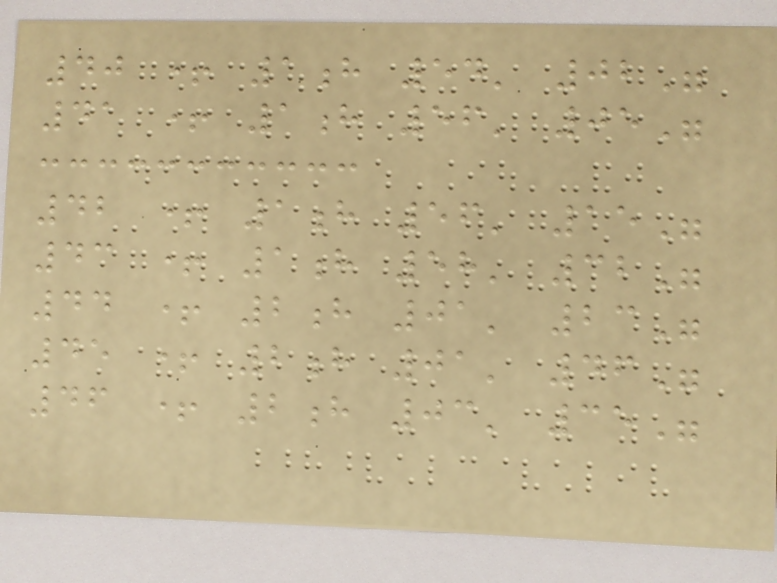40 + 1h 54' 02"
41 + 1h 56' 05"
42 + 1h 56' 15"
43 + 1h 58' 32"
44 + 2h 01' 23"
45 + 2h 01' 46"
46 + 2h 03' 35"
